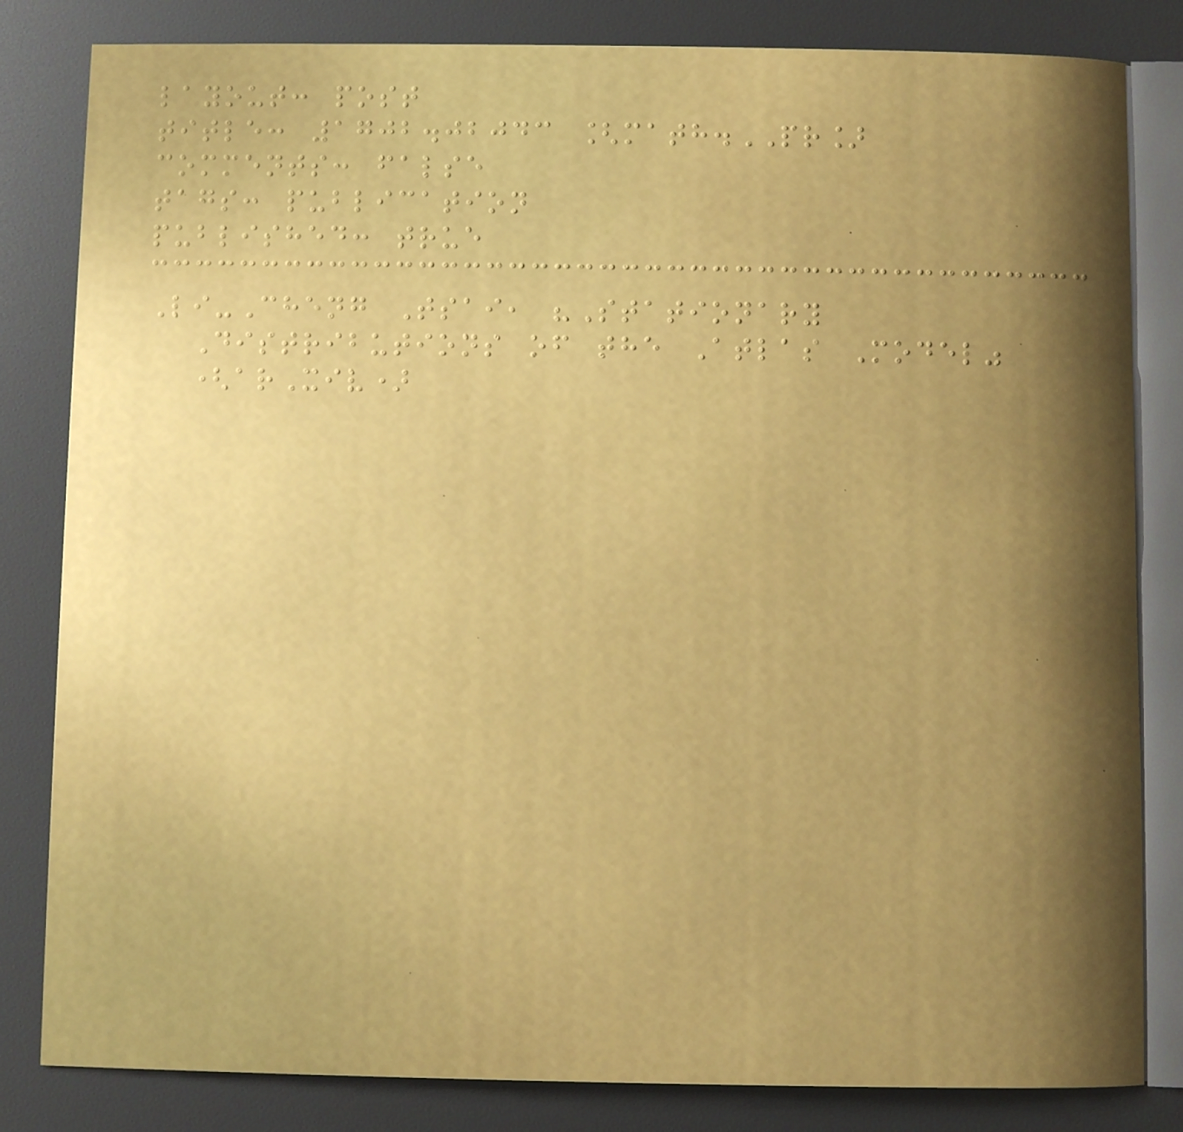layout: post
title: 1702.02043 [math.PR]
comments: false
tags: publication
published: true
Li-Cheng Tsai, "Stationary
Distributions of the Atlas Model"
(arXiv)
